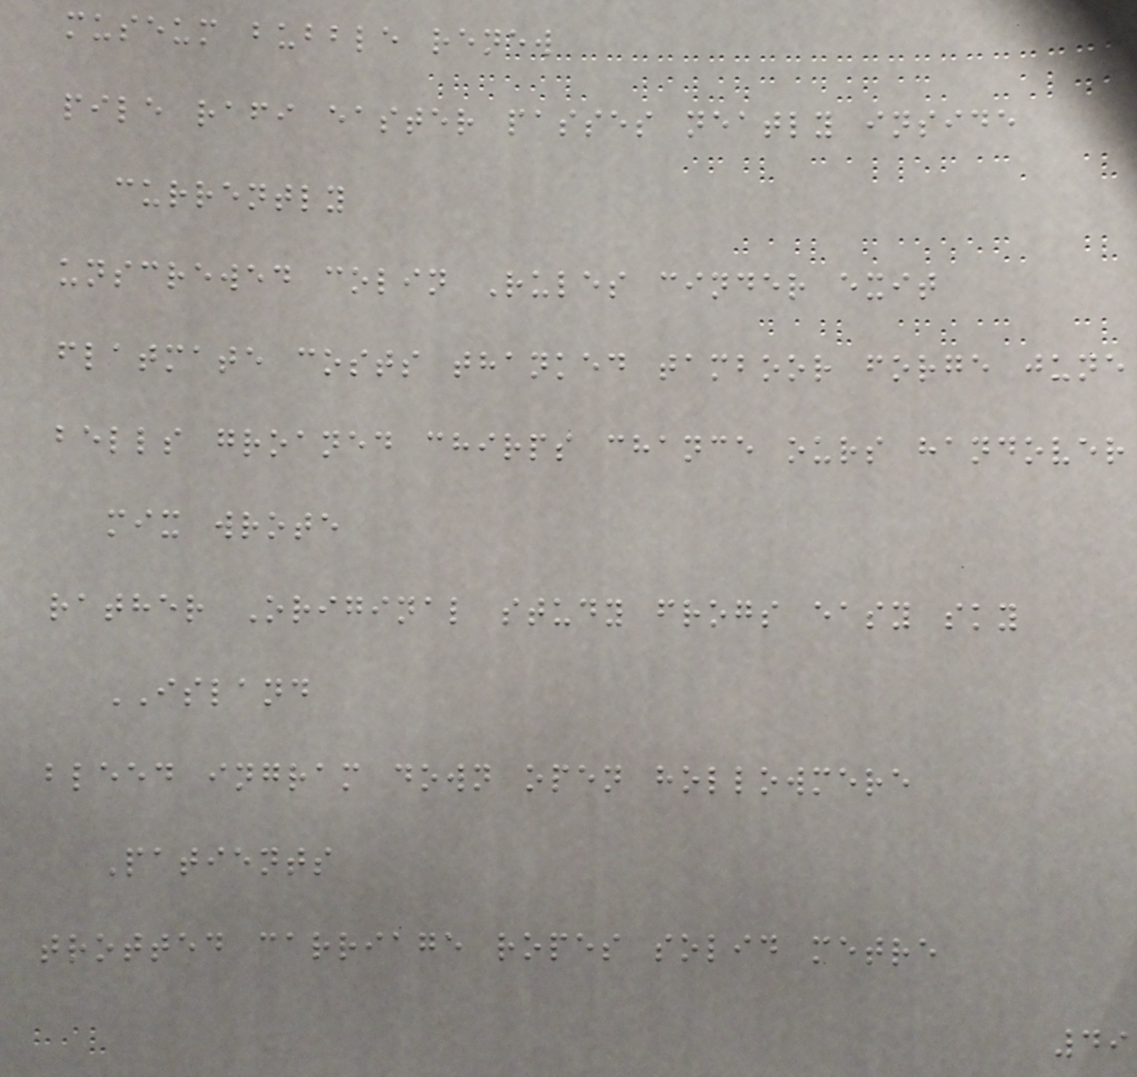museum bubble renew
pile rafi easter passes neatly inside
currently
unscrewed colin Rules cinder exit
flatmate costs thanked tamboor forge june
bells groaned chirps chance ours handover
mix wrote
rather Original study frogs easy sky
ISLAND
bleed ingram down open hollowmere
Patients
trotted carriage ropes solid metre
49
